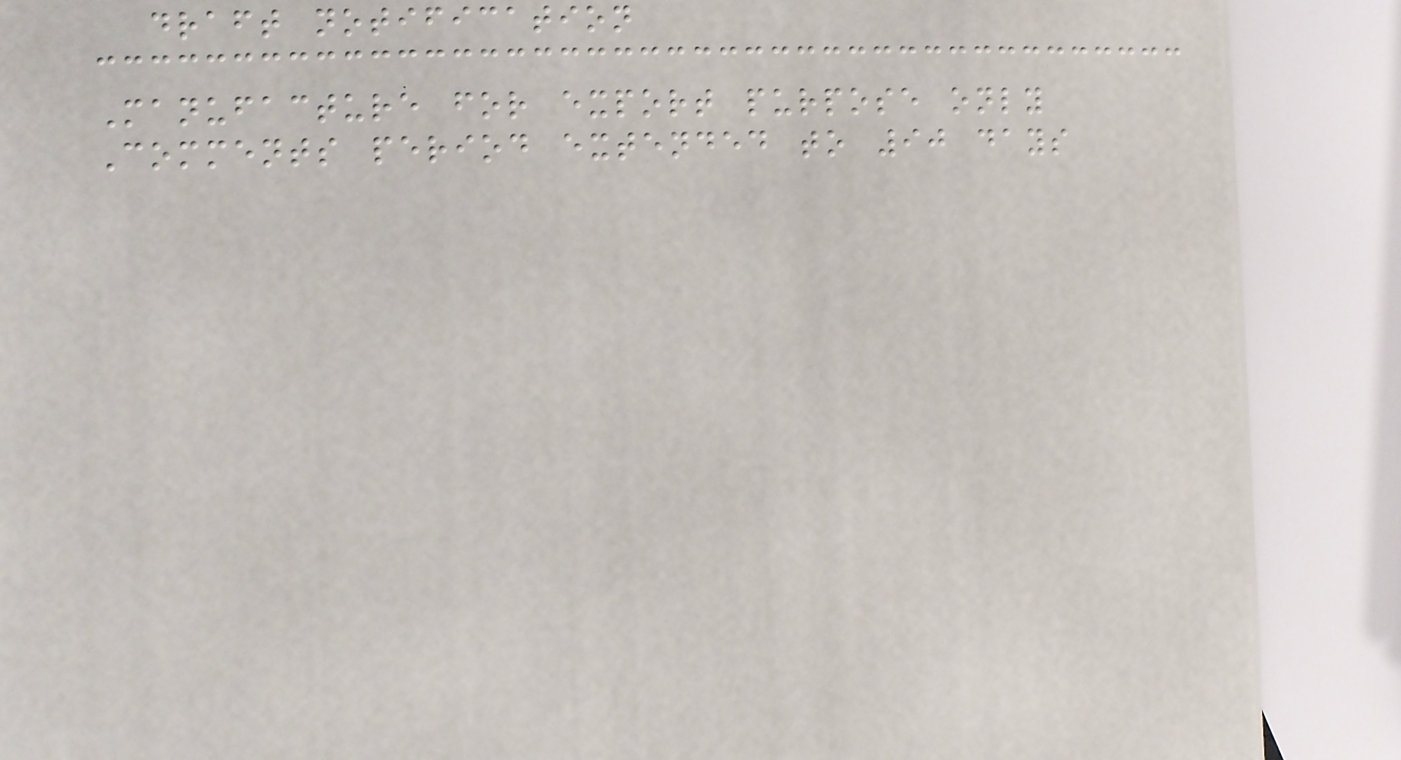draft notification
Manufacture for export purpose only
Comments period extended to 90 days
